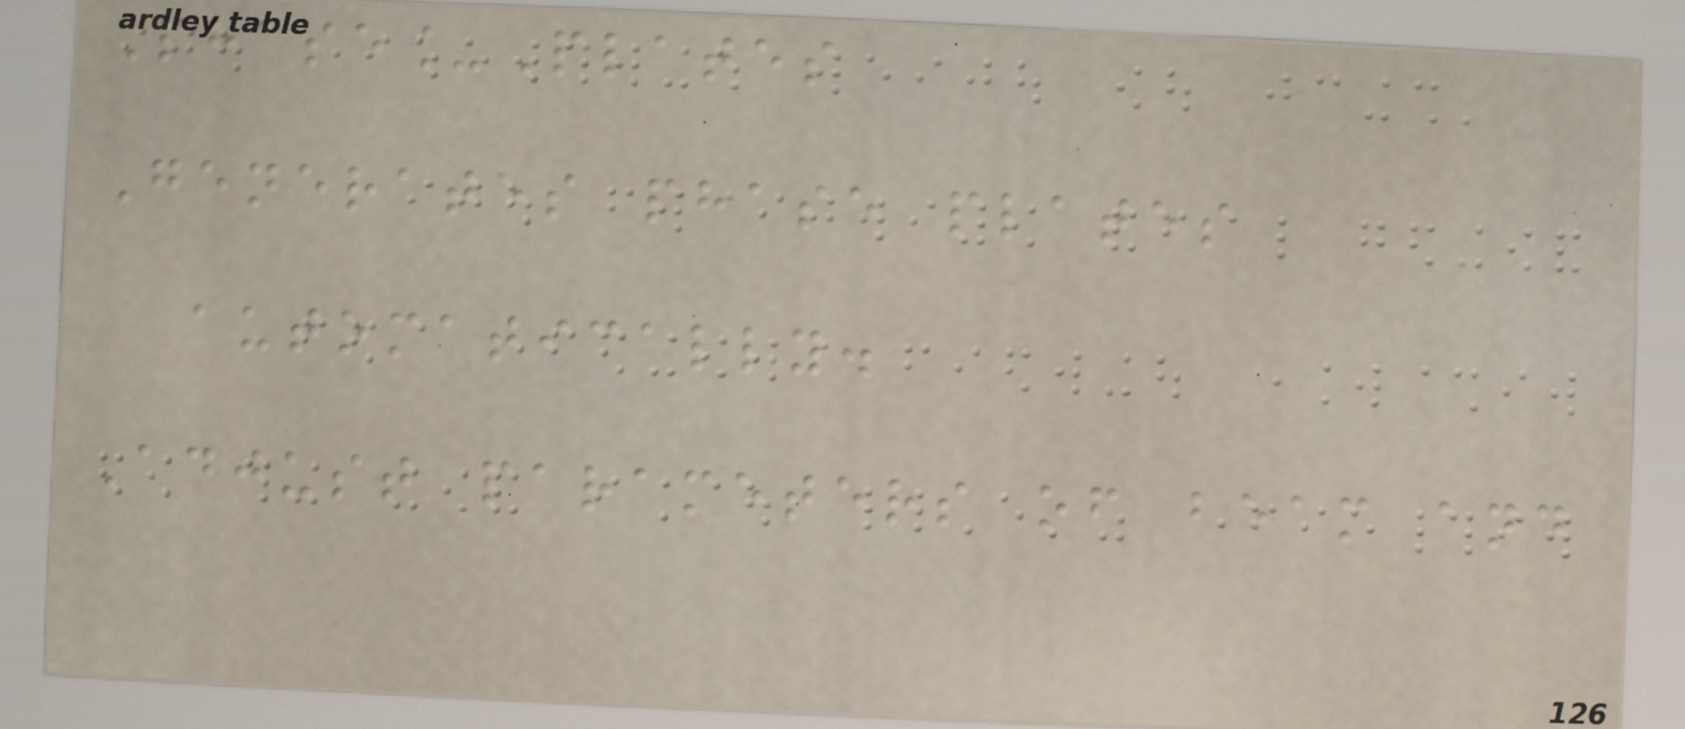Phase_Plates
Generates phase plates
automatically.
Adjust parameters of beam and
